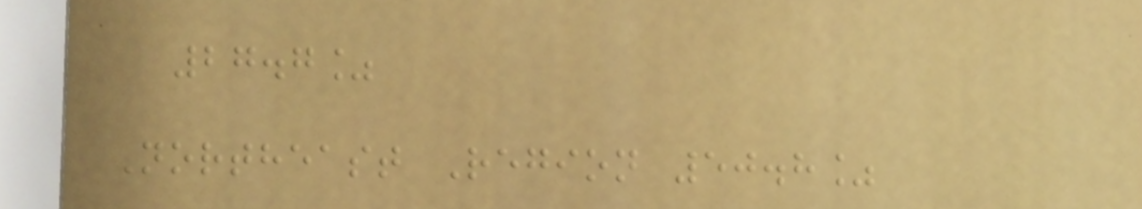27.7%
Northeast Region 50.8%
